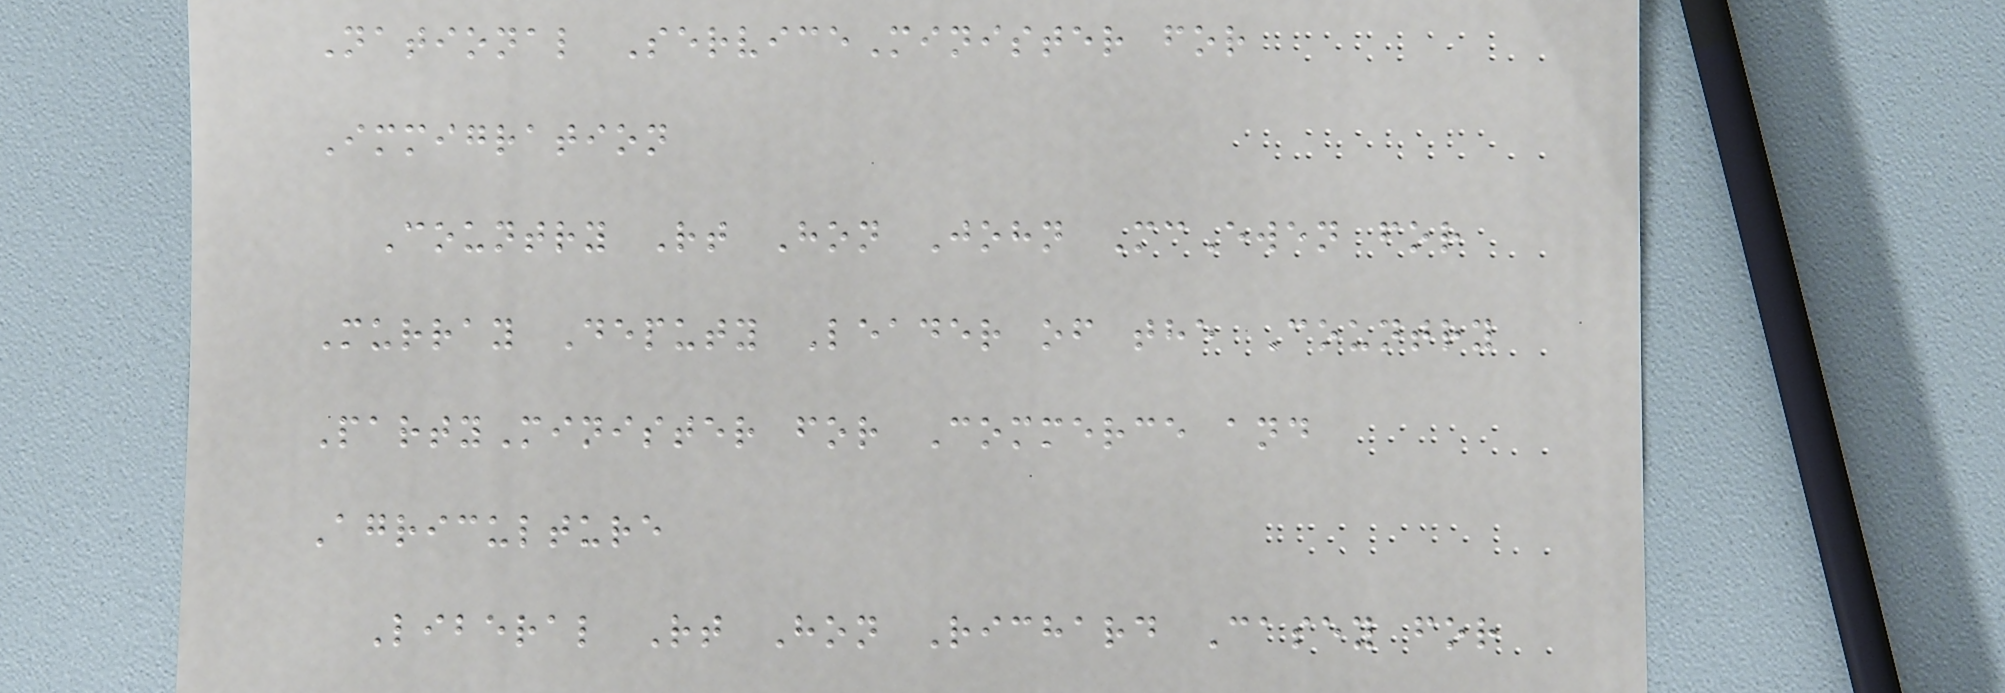National ServiceMinister for
Immigration
Country Rt Hon John McEwen for
Murray Deputy Leader of the Country
PartyMinister for Commerce and
Agriculture
Liberal Rt Hon Richard Casey for
